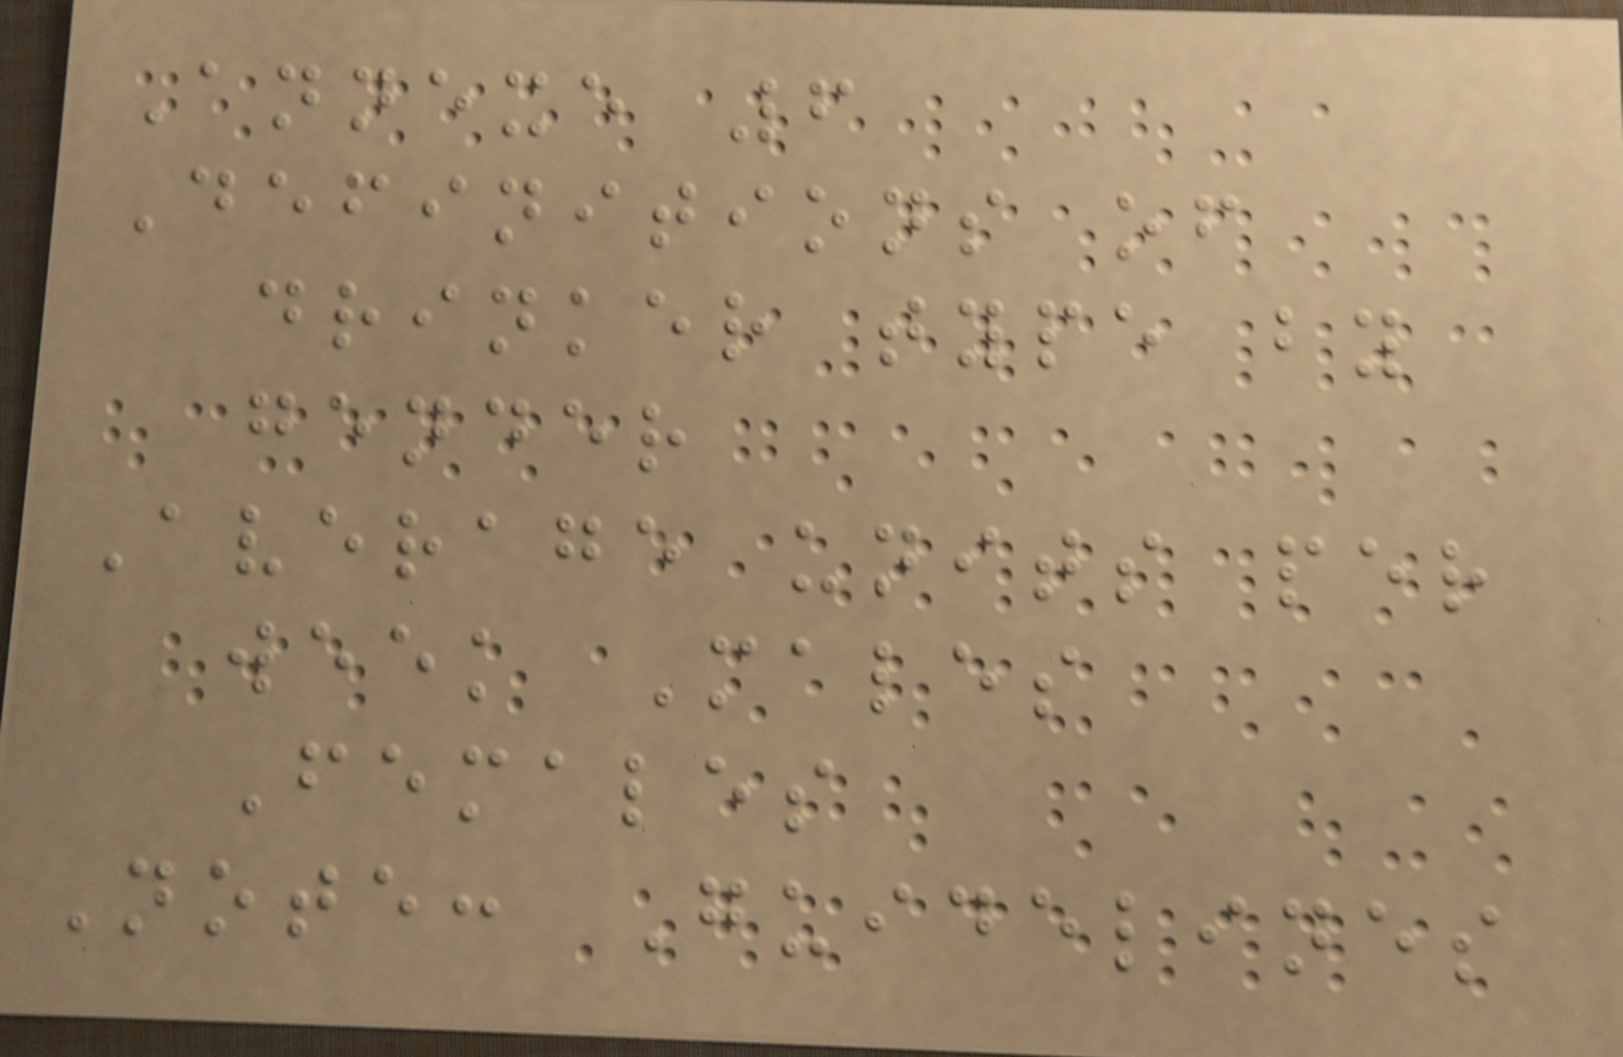Annexe 6
Definitions of
drinker type by
gender
Average units per
week Males
Females
Note: Guidelines
